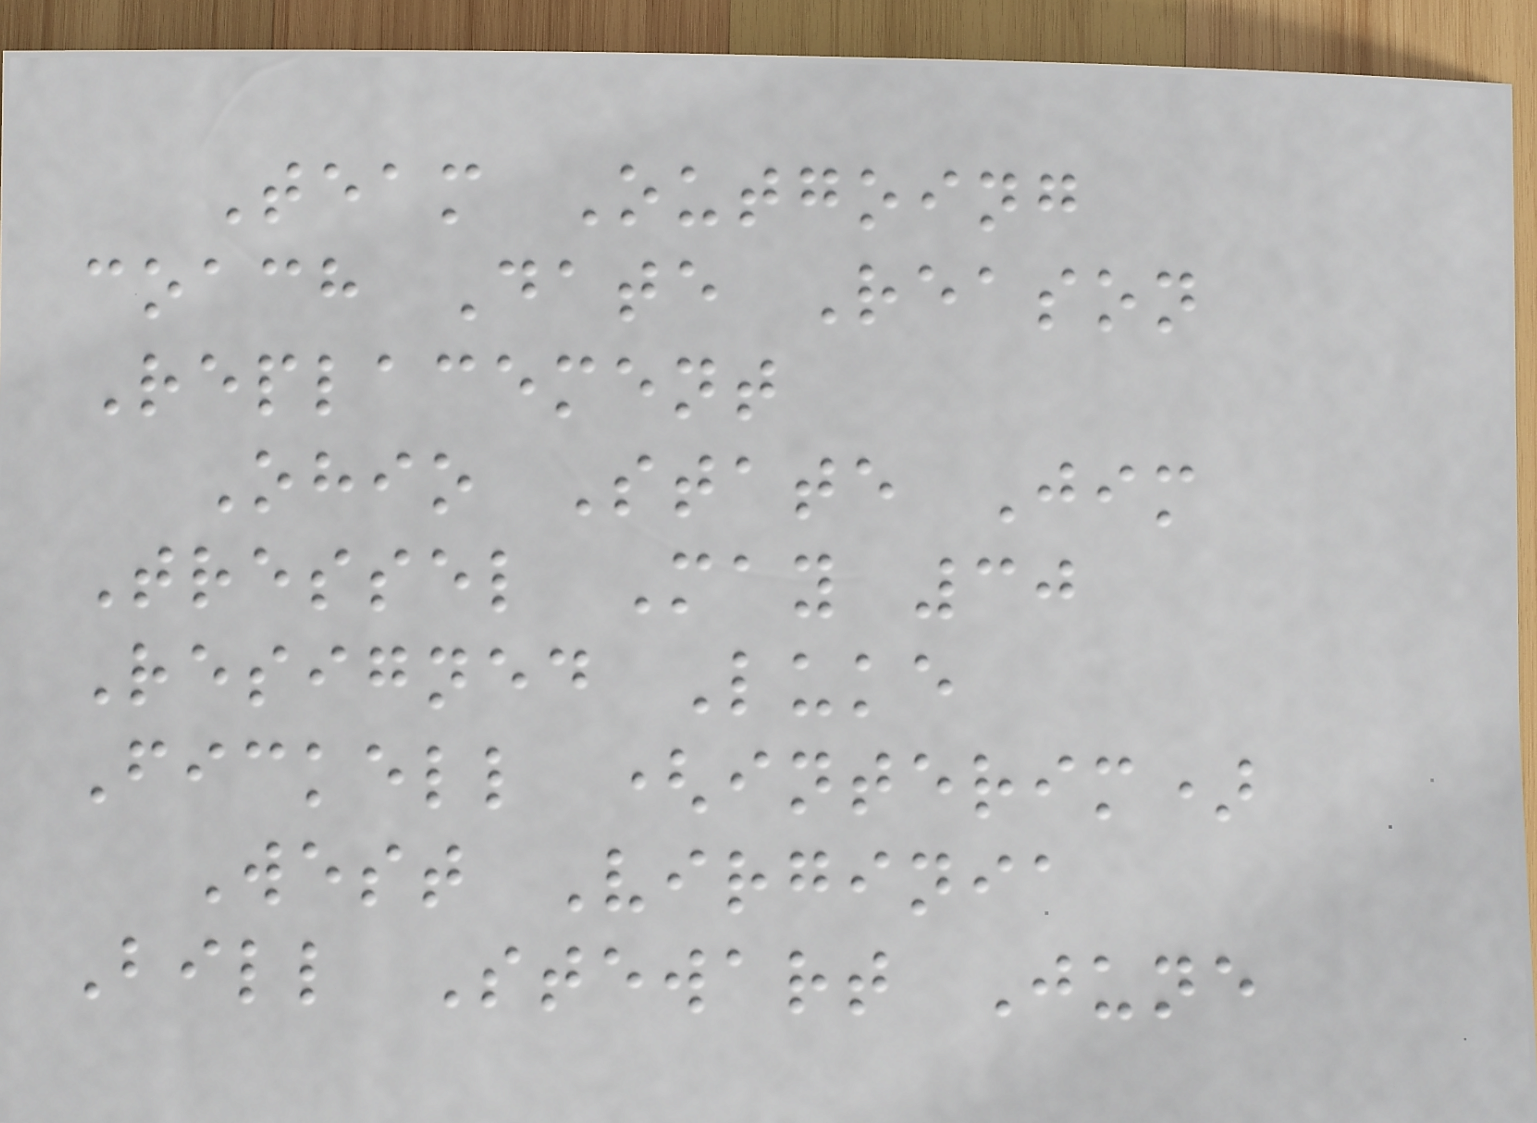Team Outgoing
coach Date Reason
Replacement
Ohio State Jim
Tressel May 30
Resigned Luke
Fickell (interim)
West Virginia
Bill Stewart June
